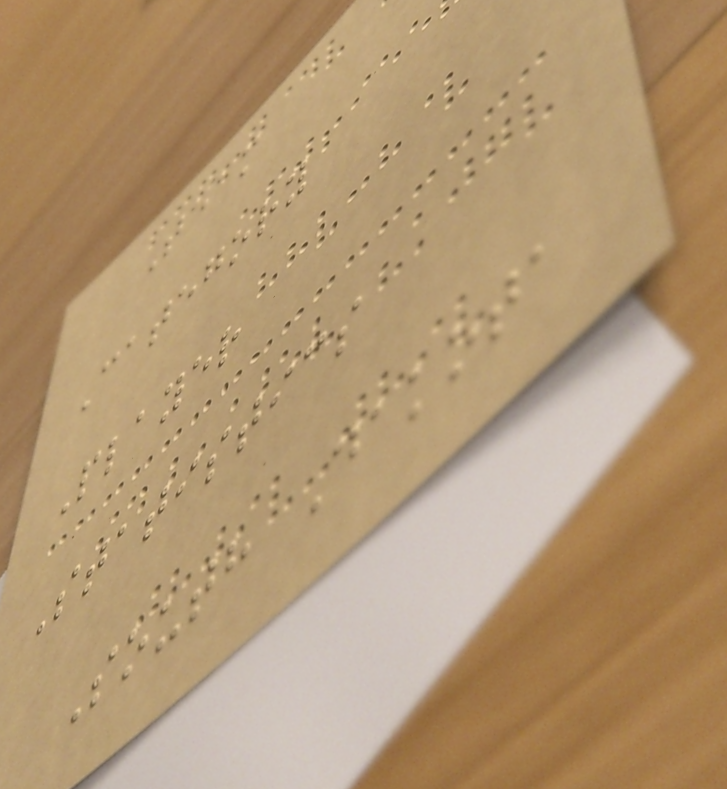Team
Category
Player
Statistics
South Dakota
